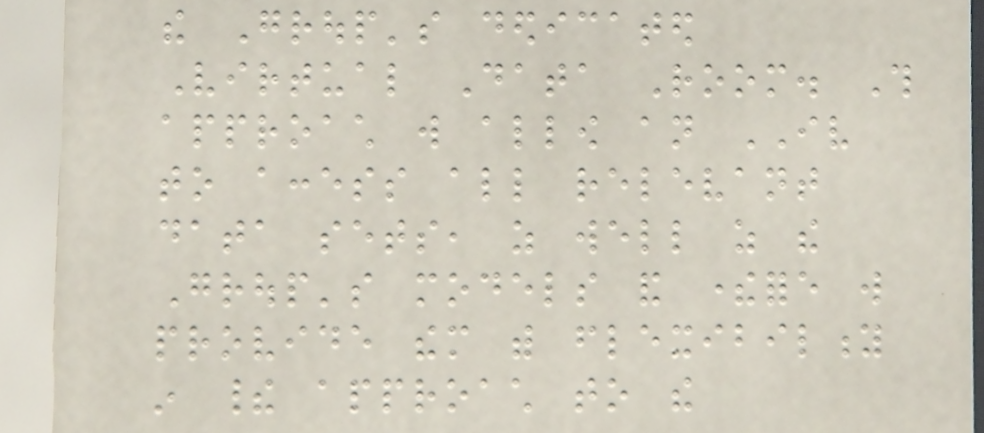the Group's dedicated
Virtual Data Room. This
approach will allow an IV
to access all relevant
data sets, as well as the
Group's models and therefore will
provide them with flexibility
in their approach to the
